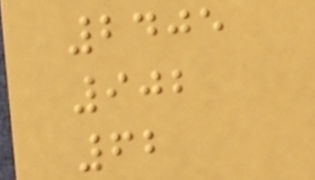2405
902
62
